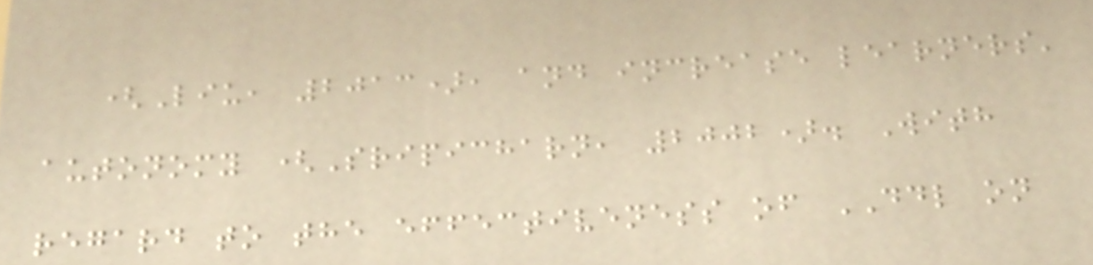(Liu, 2013), and increase learners'
autonomy (Sripicharn, 2002). With
regard to the effectiveness of DDL on
